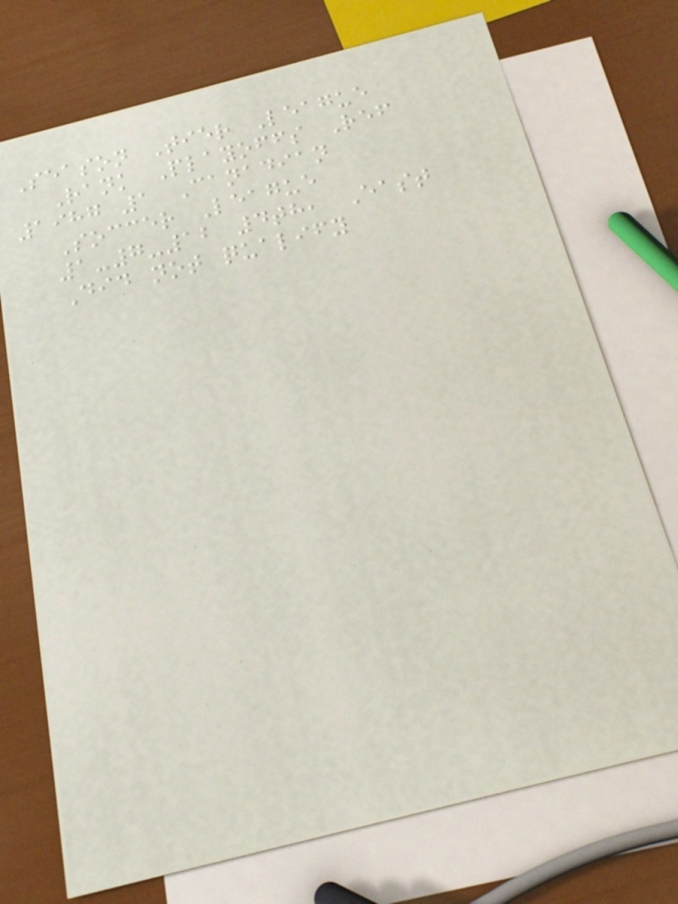Season Tier League
Rank Playoffs Ref
1987 1 Canadian
Soccer League
1-7-12 4th, East
Did not qualify
